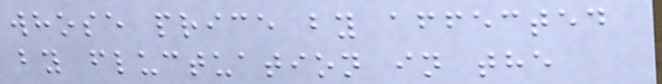whose price by affected
by fluctuation in the
